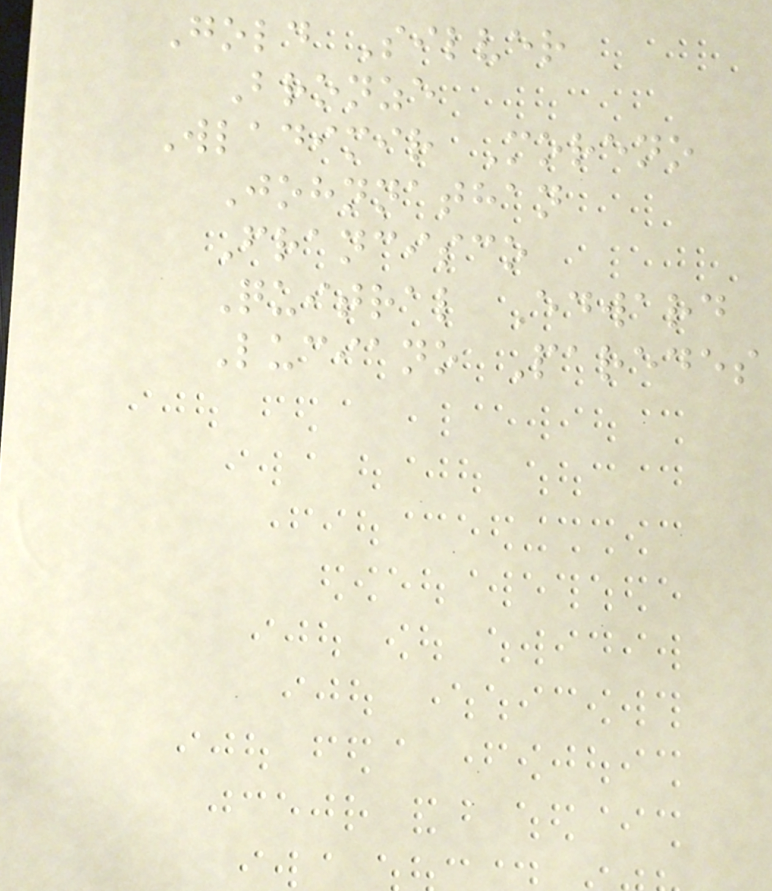Gold Silver
Bronze
Wladimir Moreno
Johnnathan
Francisco
Quitral Edward
Luciano Paredes
